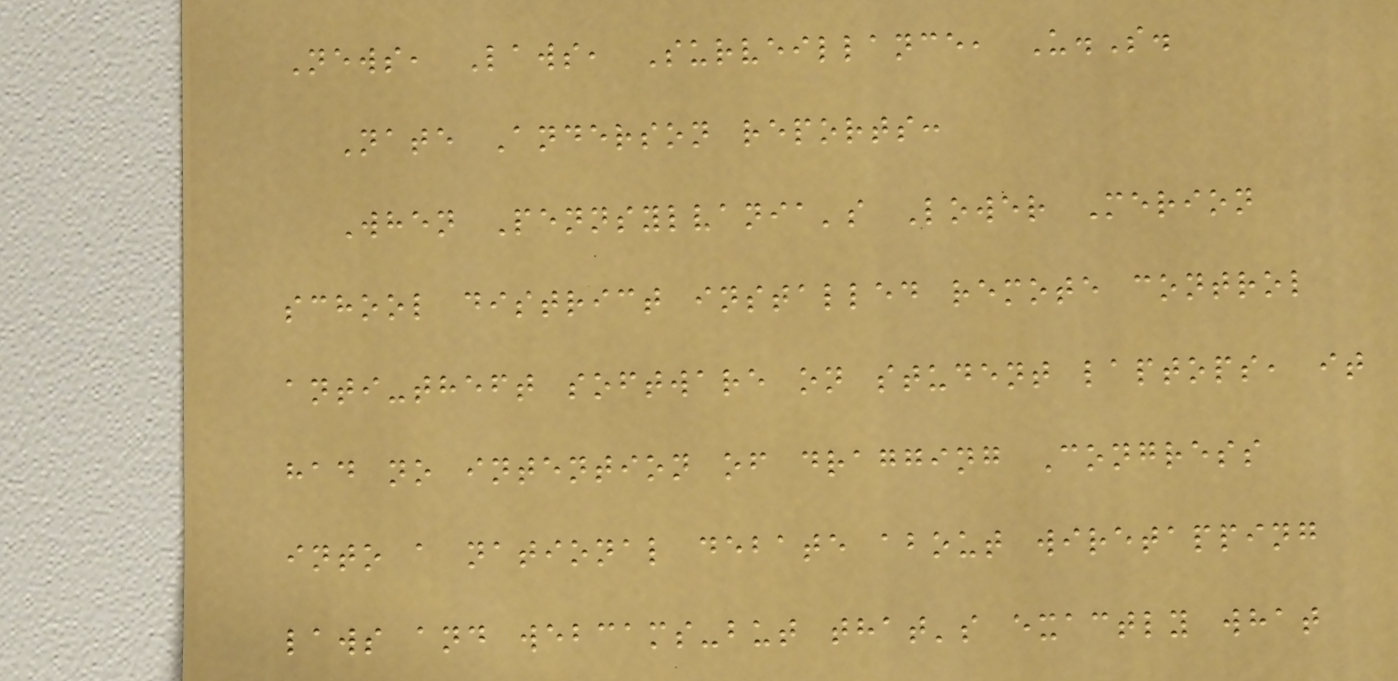News, Laws, Surveillance, U.S.
Nate Anderson reports:
When Pennsylvania's Lower Merion
school district installed remote control
anti-theft software on student laptops, it
had no intention of dragging Congress
into a national debate about wiretapping
laws and webcams-but that's exactly what
